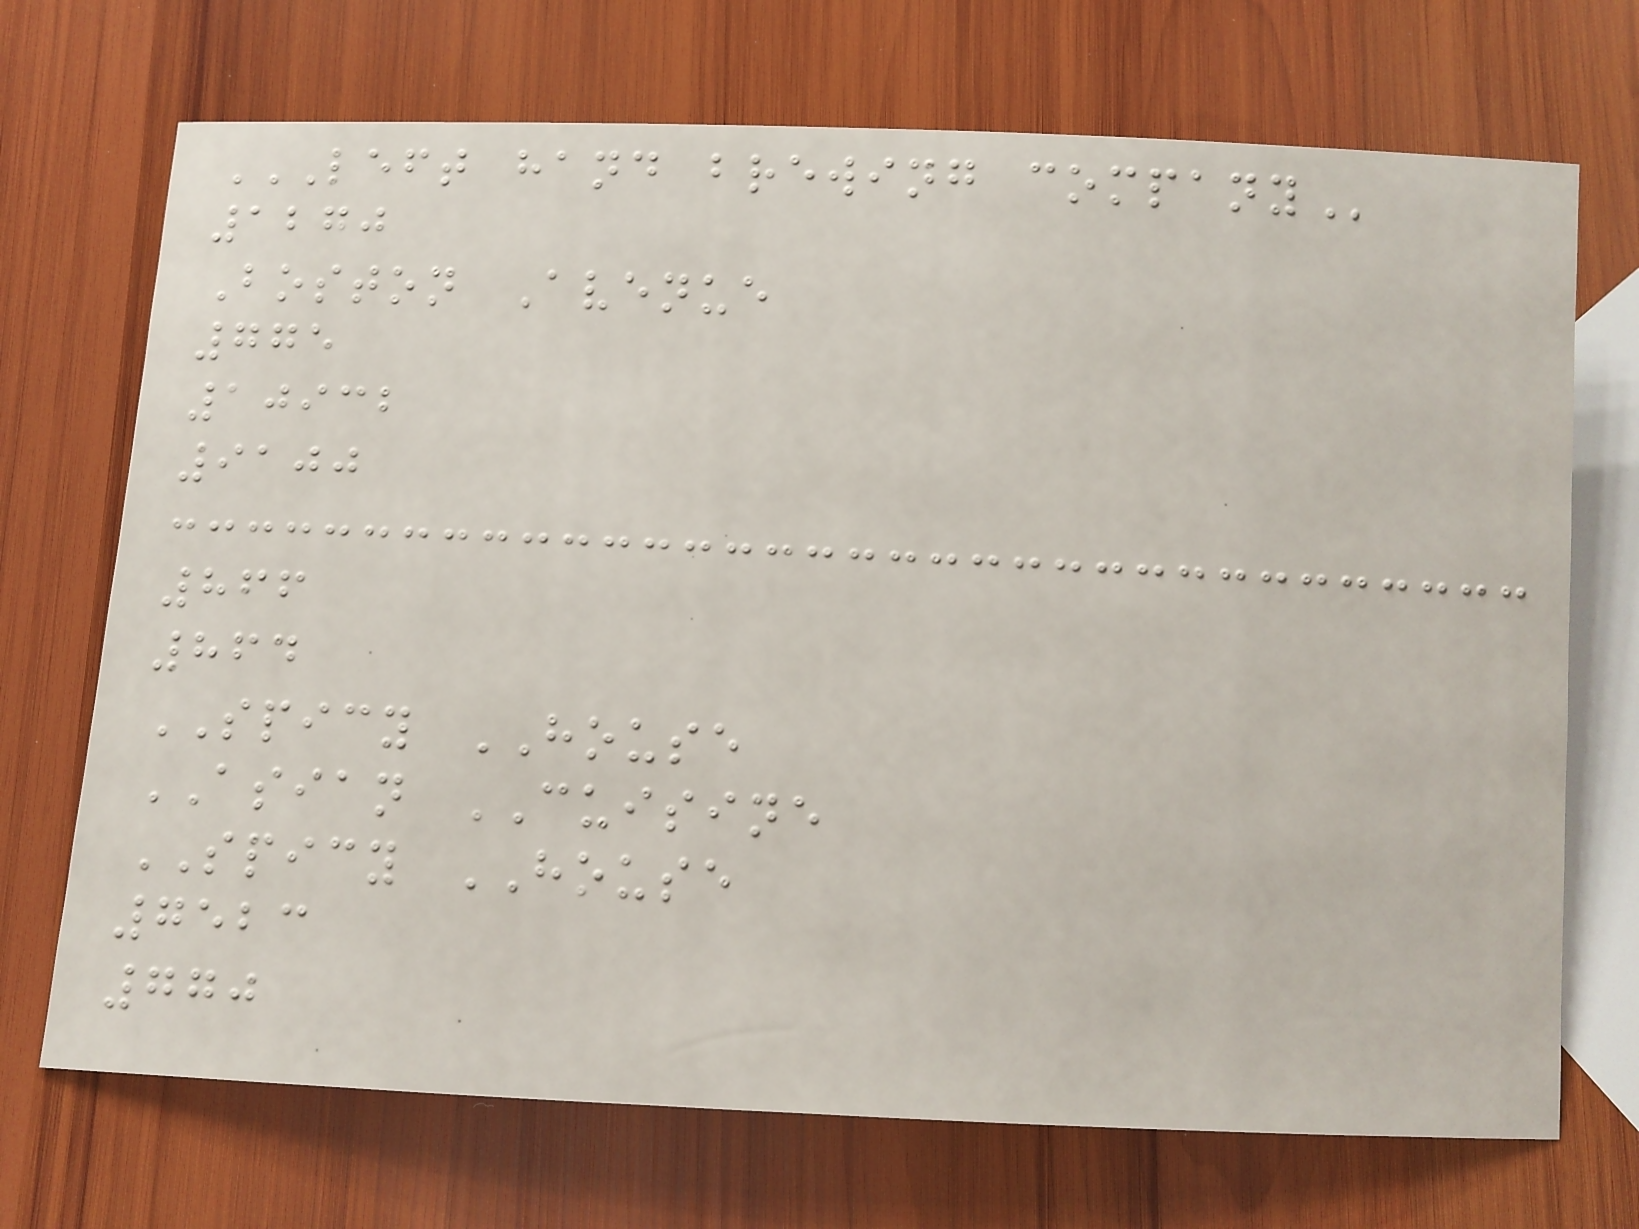LEFT HAND BREWING COMPANY
1270
Boston Avenue
775
10932
9100
866
864
SPICY HOUSE
ASIAN CUISINE
SPICY HOUSE
7523
770
